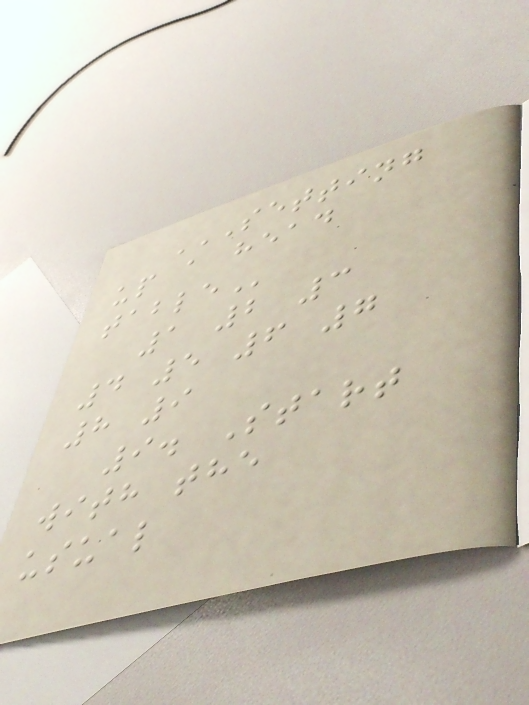SETTING
UP A HEAD
TABLE
1 2 3
4 5 6 7
8 9
9. Start
with the
usual
